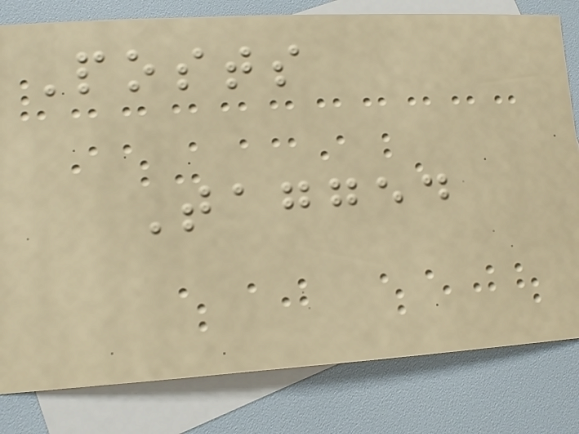Posts
Tagged
